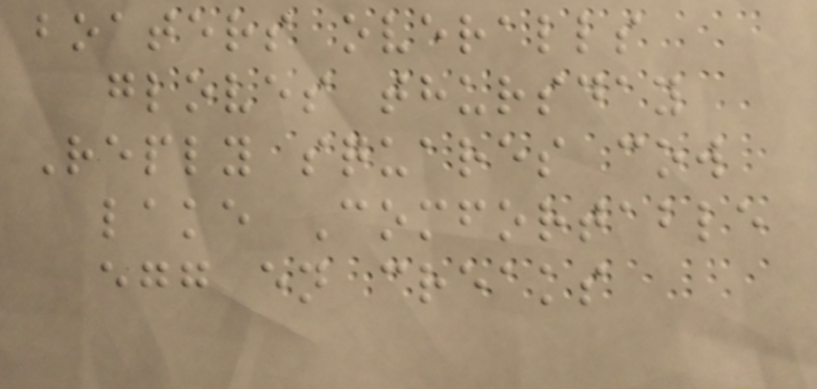boaters overalls
gloves thursday
Reply squares cow
lake Comfortable
egg en creaks
